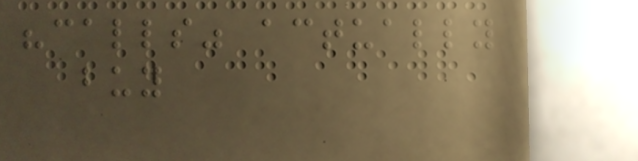"calls" actually
buy
